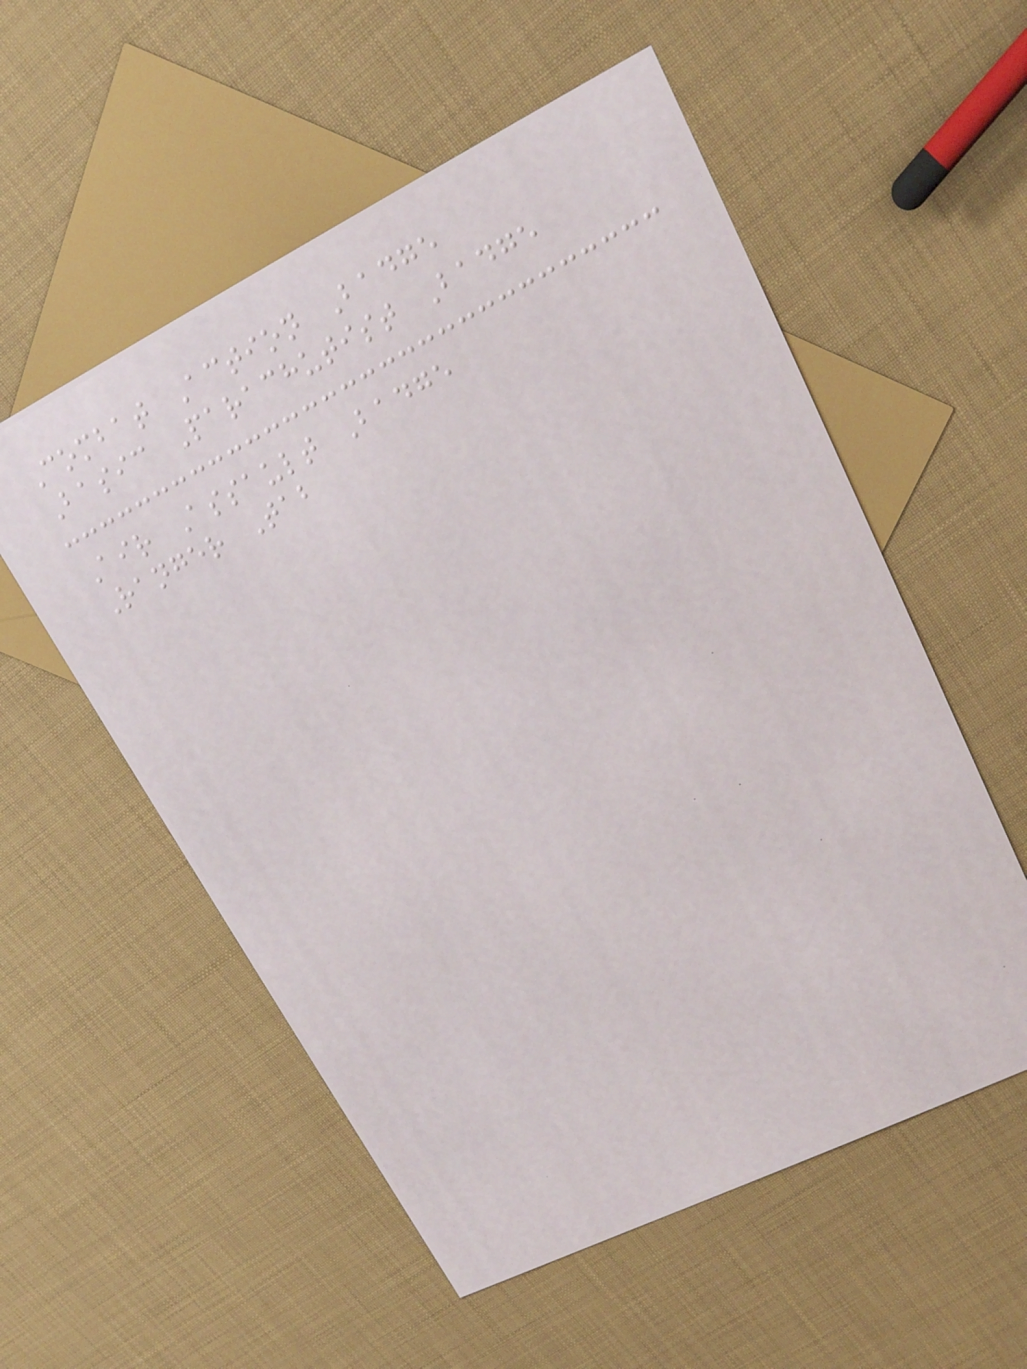Combat Action Badge
Basic Parachutist Badge
Air Assault Badge
Ranger Tab
